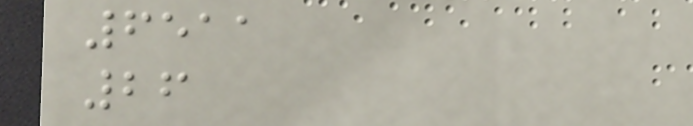6511
26
